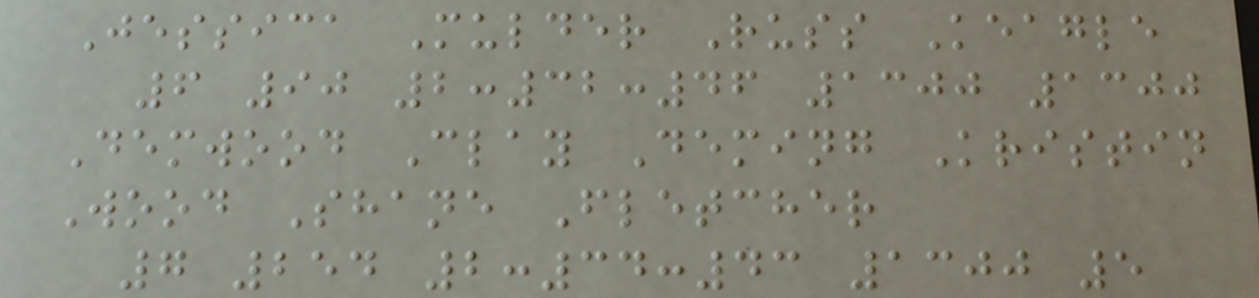Jessica Mulder Russ Keagle
6 90 2:32:46 1300 1300
Demwood Clay Deming Kristin
Wood Shane Fletcher
7 254 2:34:43 1300 5
